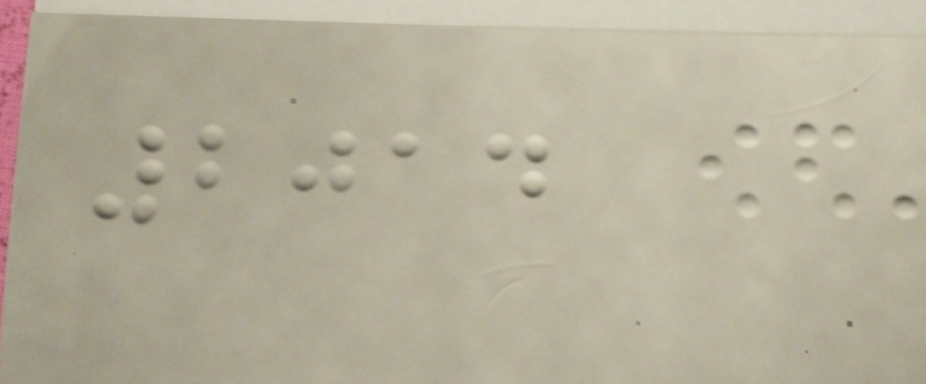2014
